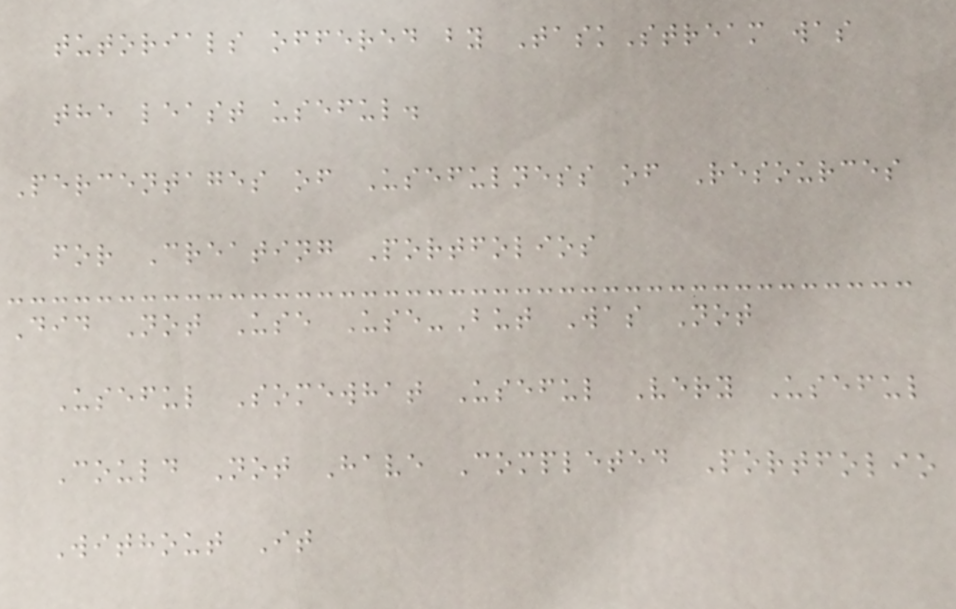tutorials offered by TaskStream was
the least useful.
Percentages of Usefulness of Resources
for Creating Portfolios
Did Not Use Use-But Was Not
Useful Somewhat Useful Very Useful
Could Not Have Completed Portfolio
Without It
